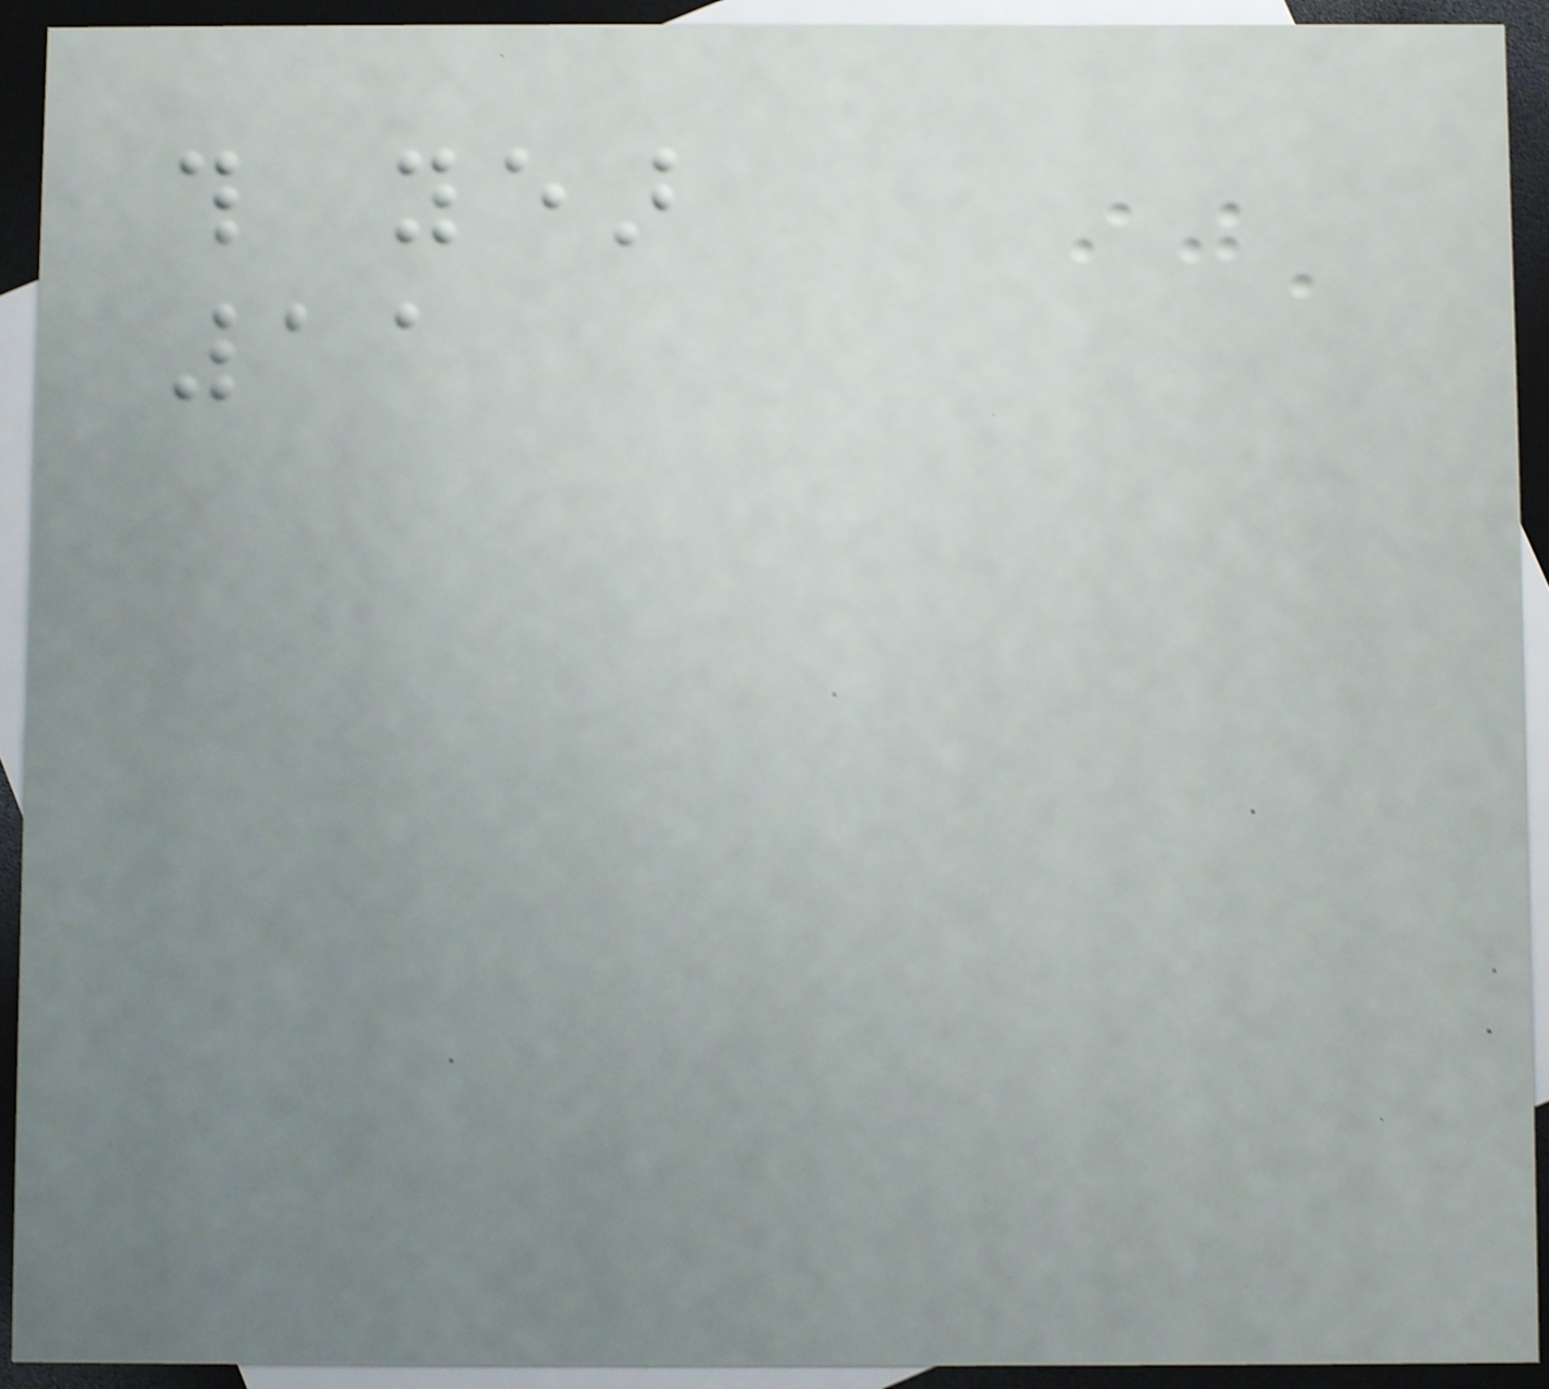this year
11
